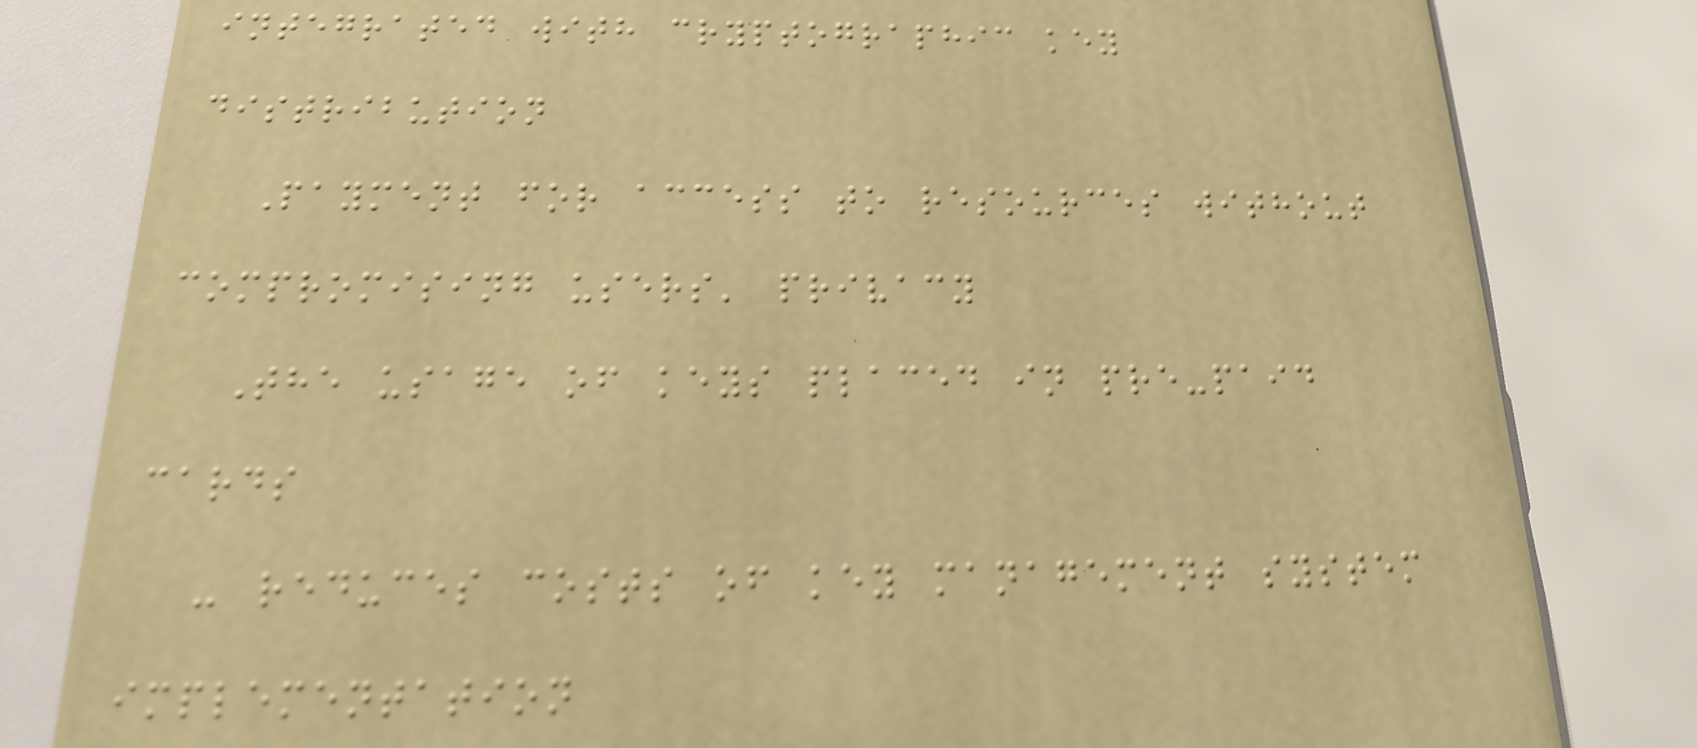integrated with cryptographic key
distribution
Payment for access to resources without
compromising users' privacy
The usage of keys placed in pre-paid
cards
- reduces costs of key management system
implementation
